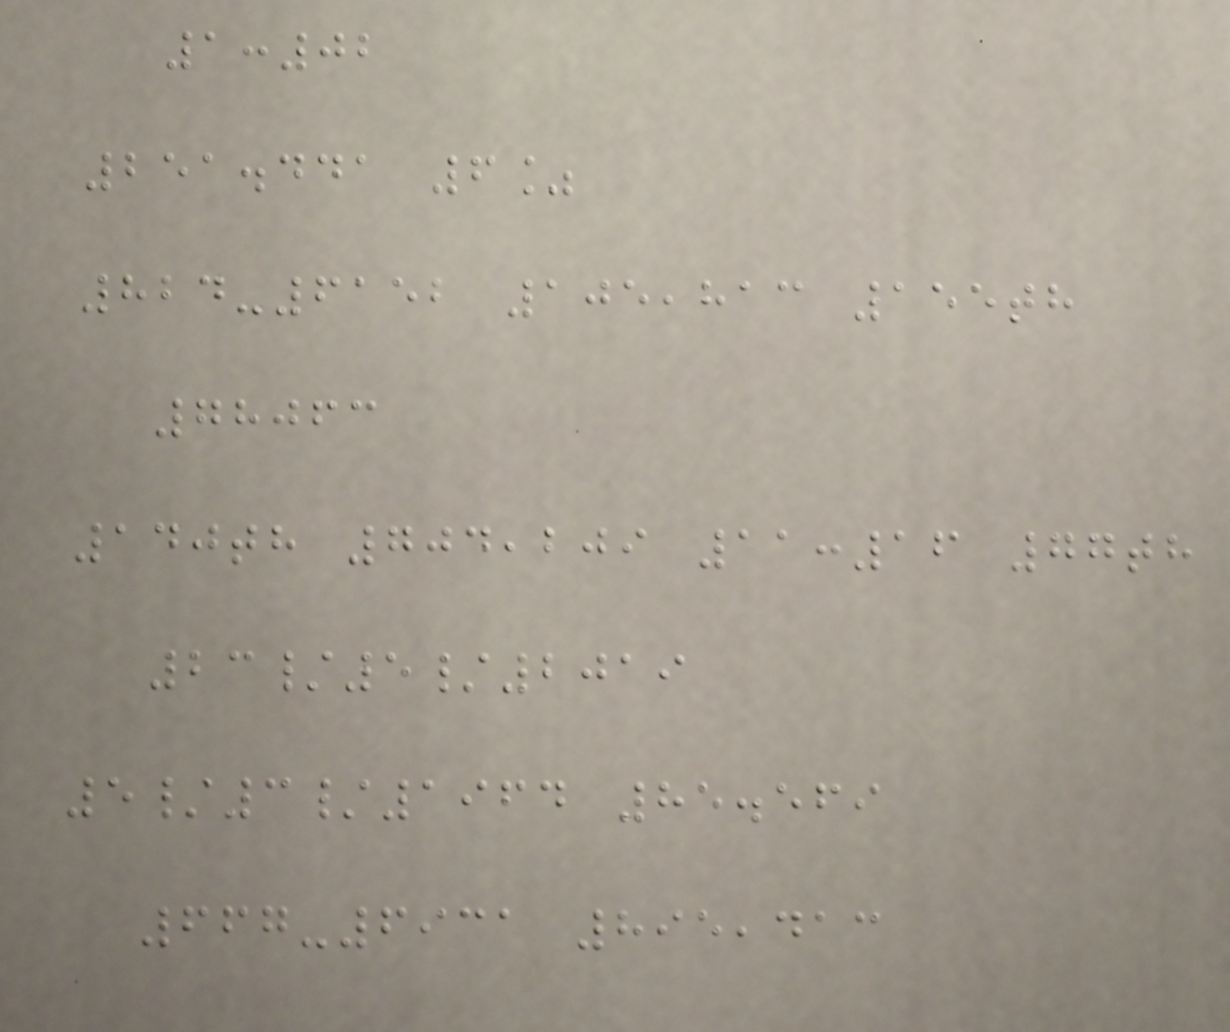1:02
251.441 6%
824-6152 105,813 155th
78063
140th 704,209 11:16 77th
23/5/2019
5/3/1964 85.569
667-6931 895,413
